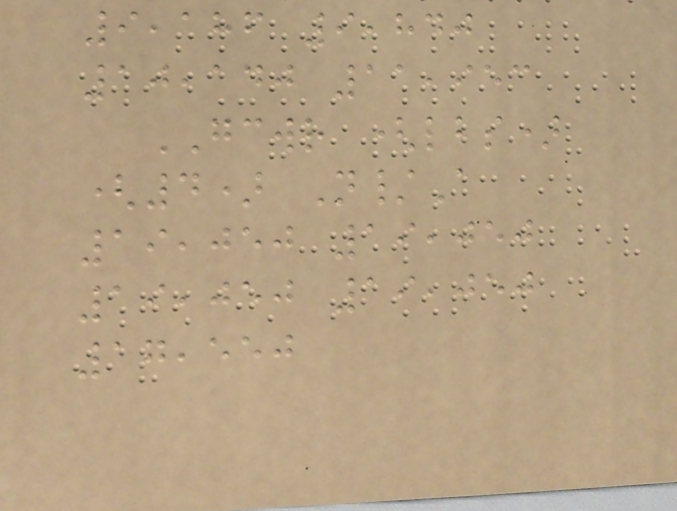9,186 9,840
10,140 11,953
GCWR (lbs)
(4) N/A
19,050 19,050
19,050 19,050
17,550
